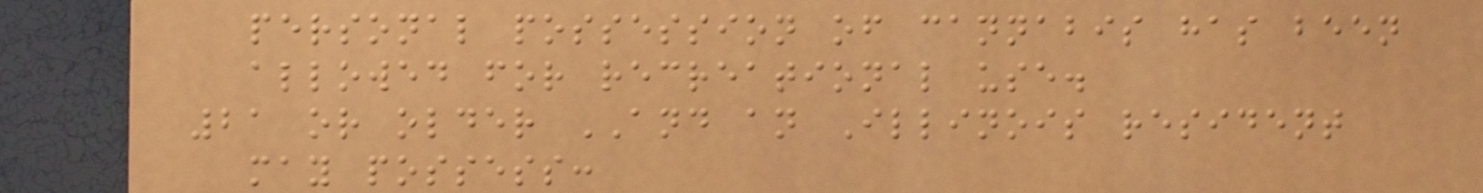personal possession of cannabis has been
allowed for recreational use.
21 or older AND an Illinois resident
may possess:
